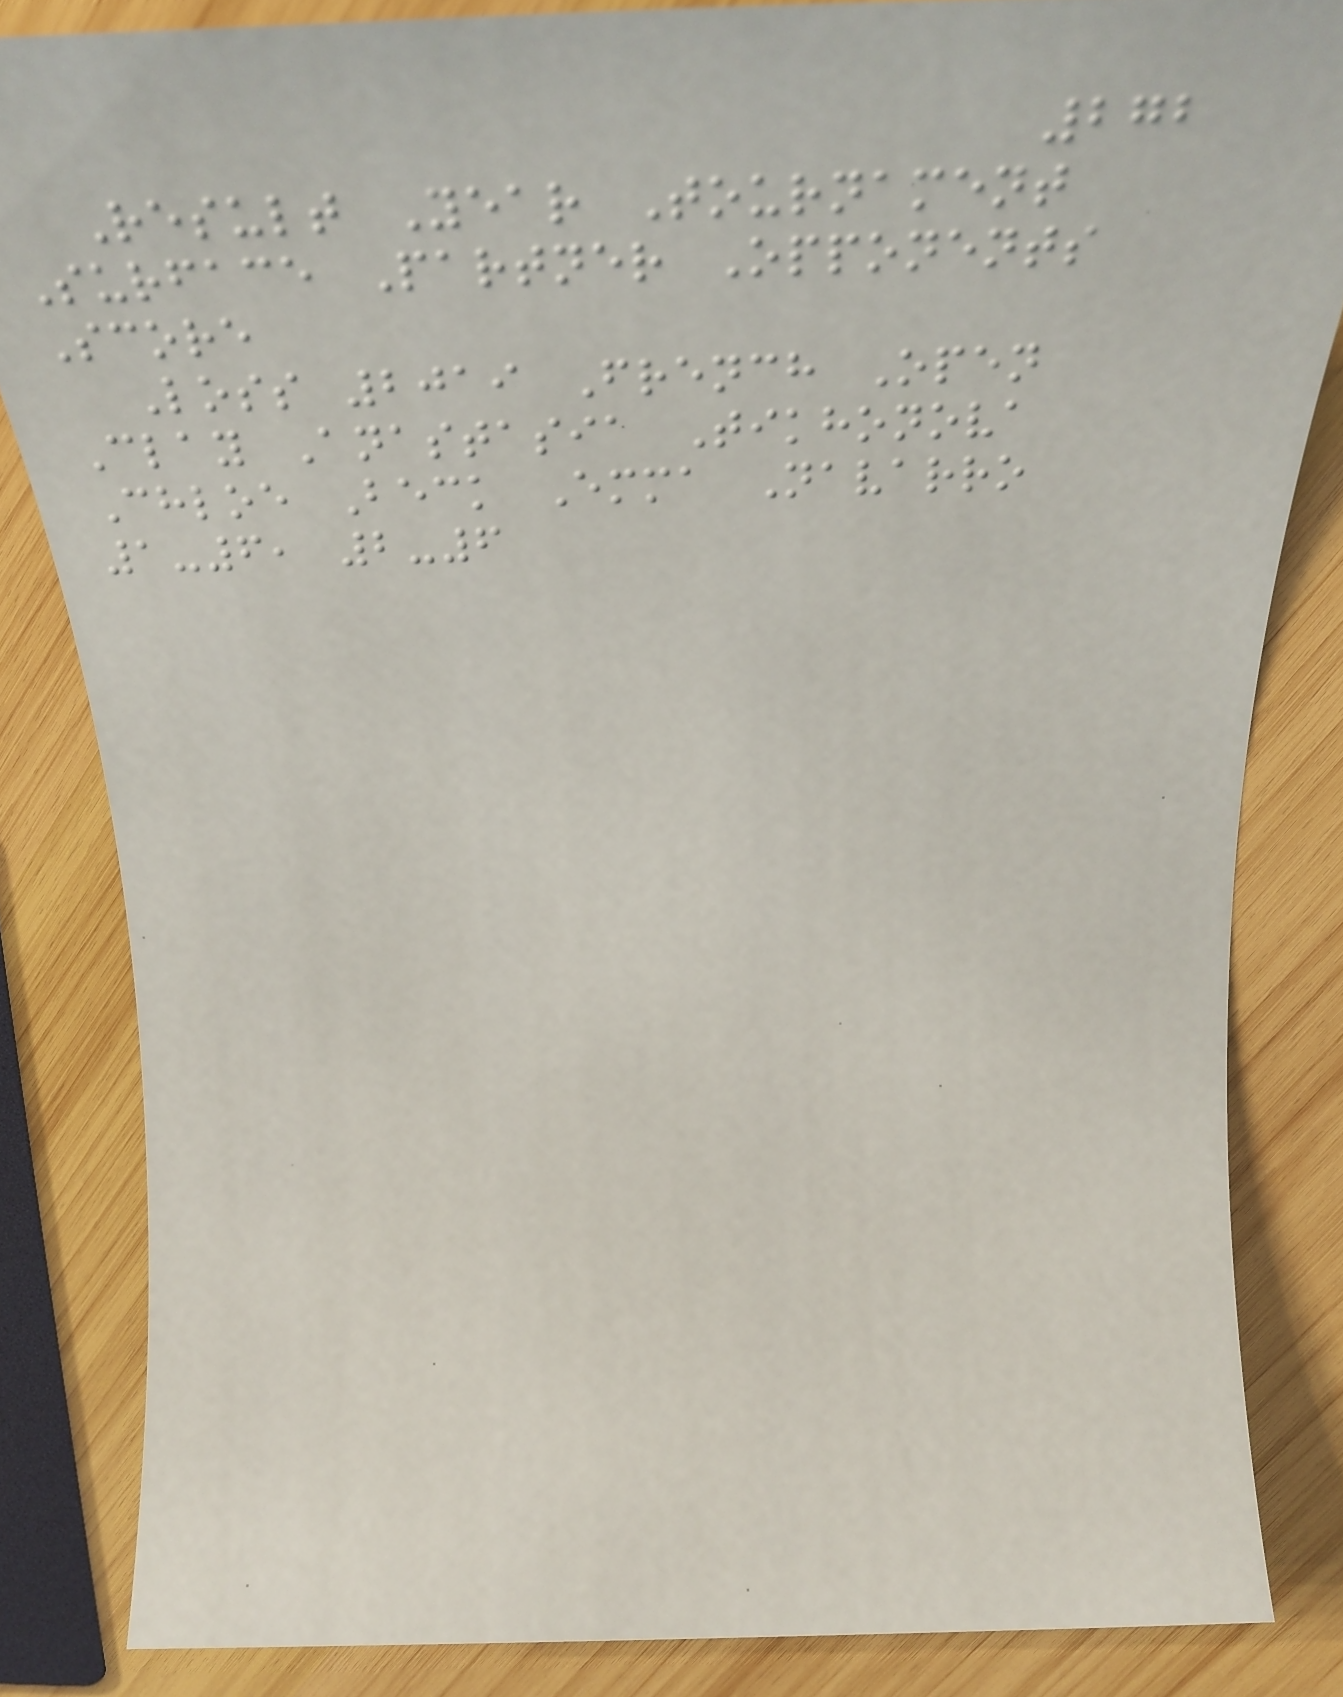272
Result Year Tournament
Surface Partner Opponents
Score
Loss 2019 French Open
Clay Anastasia Tikhonova
Chloe Beck Emma Navarro
1-6, 2-6
